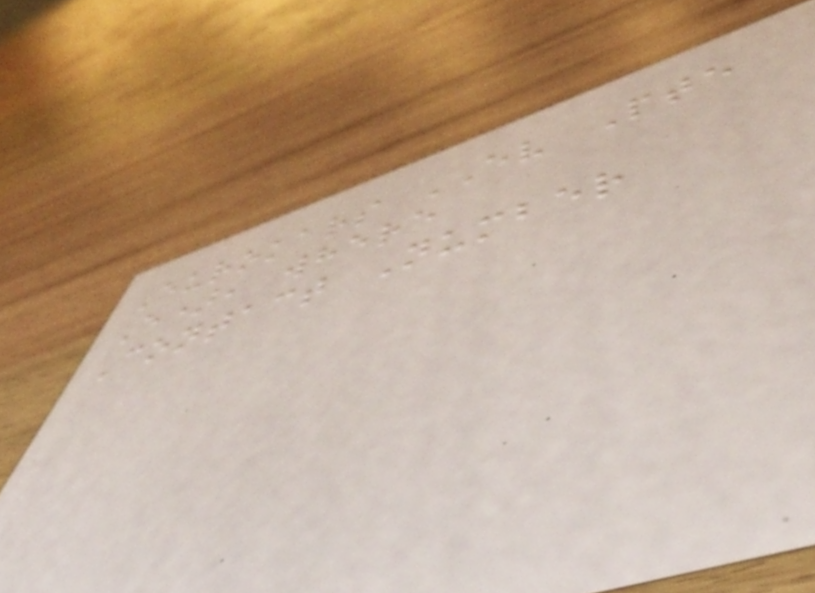Eurokars EV Pte
E), where
Contact Number
